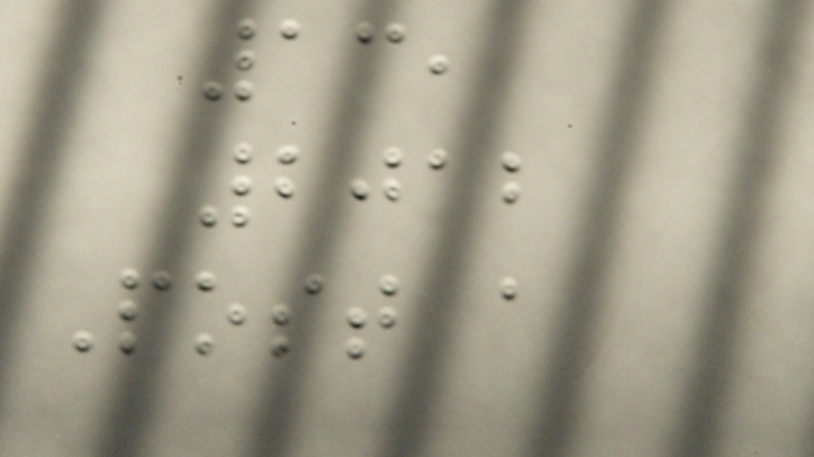13,
2012
Post a
